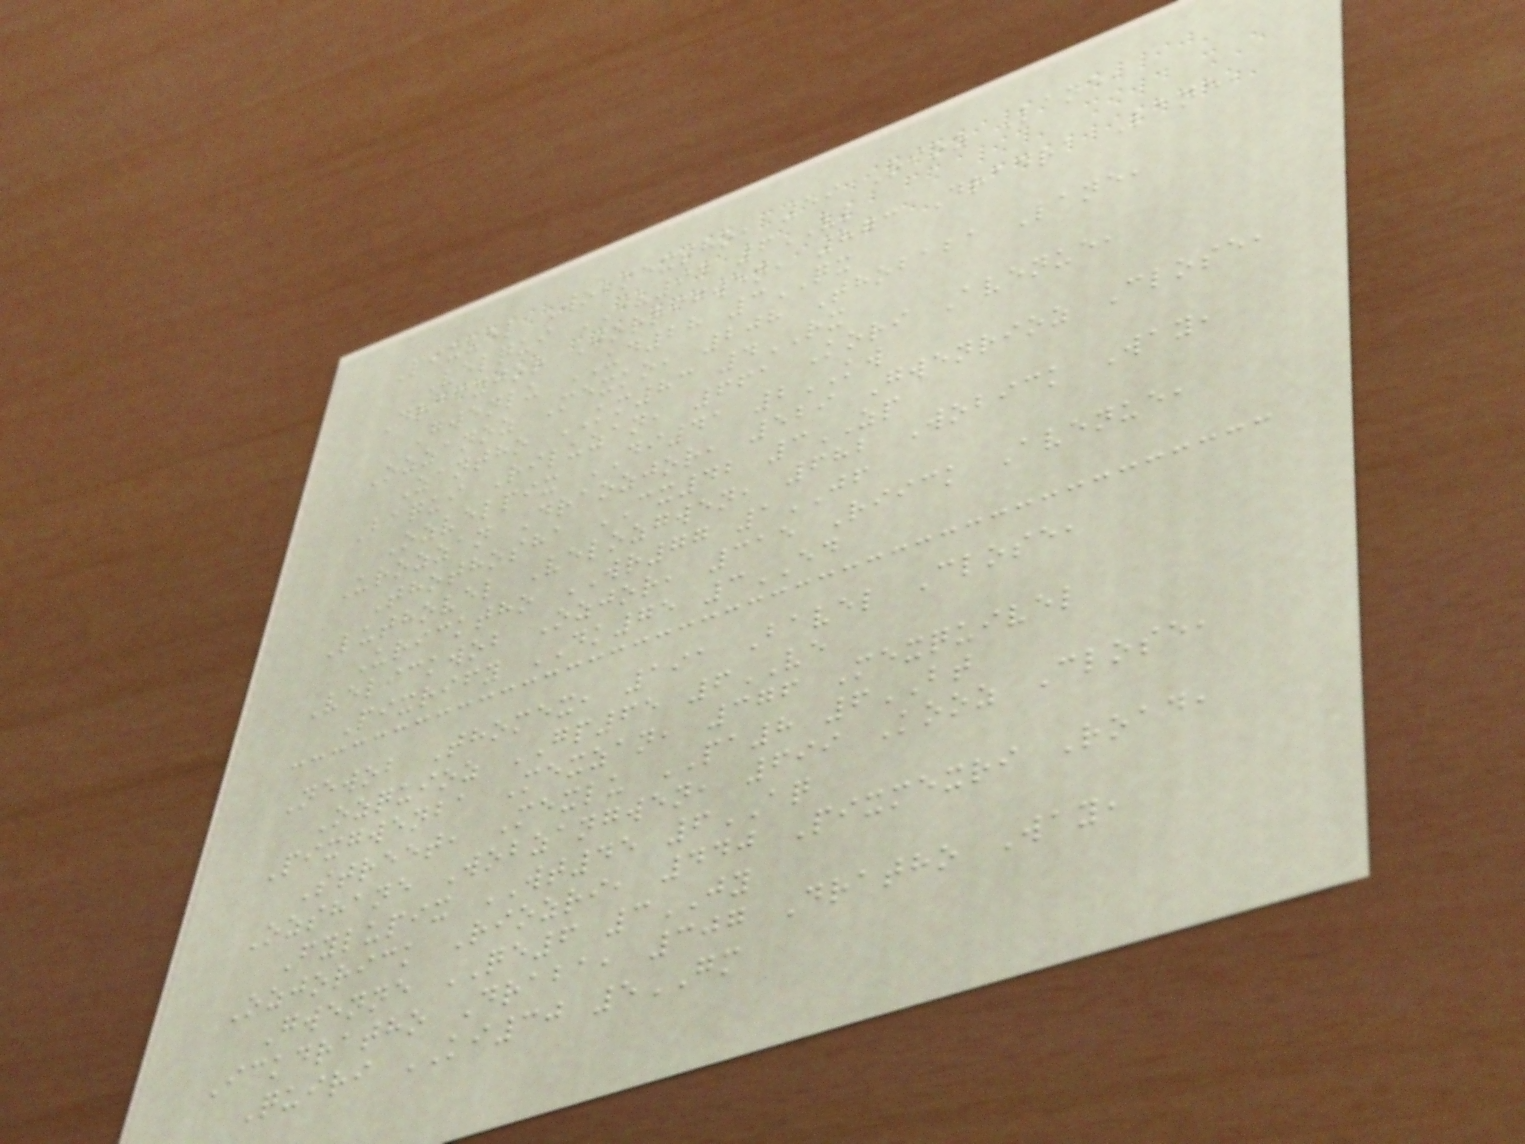Pixvel Wobmextho, 59 Rioz Lane,
Velqui JV94 6VL
Drafyjor Jorrigwen, 873 Dradra Lane,
Gwenlu UD28 3QX
Ozzanoz Mexko, 208 Thobaba Lane,
Zantho KM83 4RX
Baqui Riluzan, 661 Kori Avenue,
Ozvelpix DI41 2KW
Urozzan Draozjor, 529 Gwenrioz Close,
Thothosha CX42 3ZP
Luthovel Velozgwen, 682 Wobick Way,
Uricktho WR77 1JF
Velickwob Ozjor, 315 Riick Avenue,
Pixrify DK75 3ED
Newob Thomex, 191 Bavel Close,
Ozquioz GP65 6VE
Pixgwenba Mexzan, 376 Mexquivel
Street, Mexlu PA8 6BT
Ozshane Wobzangwen, 699 Kooz Close,
Fylupix WT45 6AQ
Ozjorick Riozri, 440 Pixmexri Road,
Gwenne QE6 3JY
Ickdratho Draba, 307 Dratho Way,
Quiri KI30 5GM
